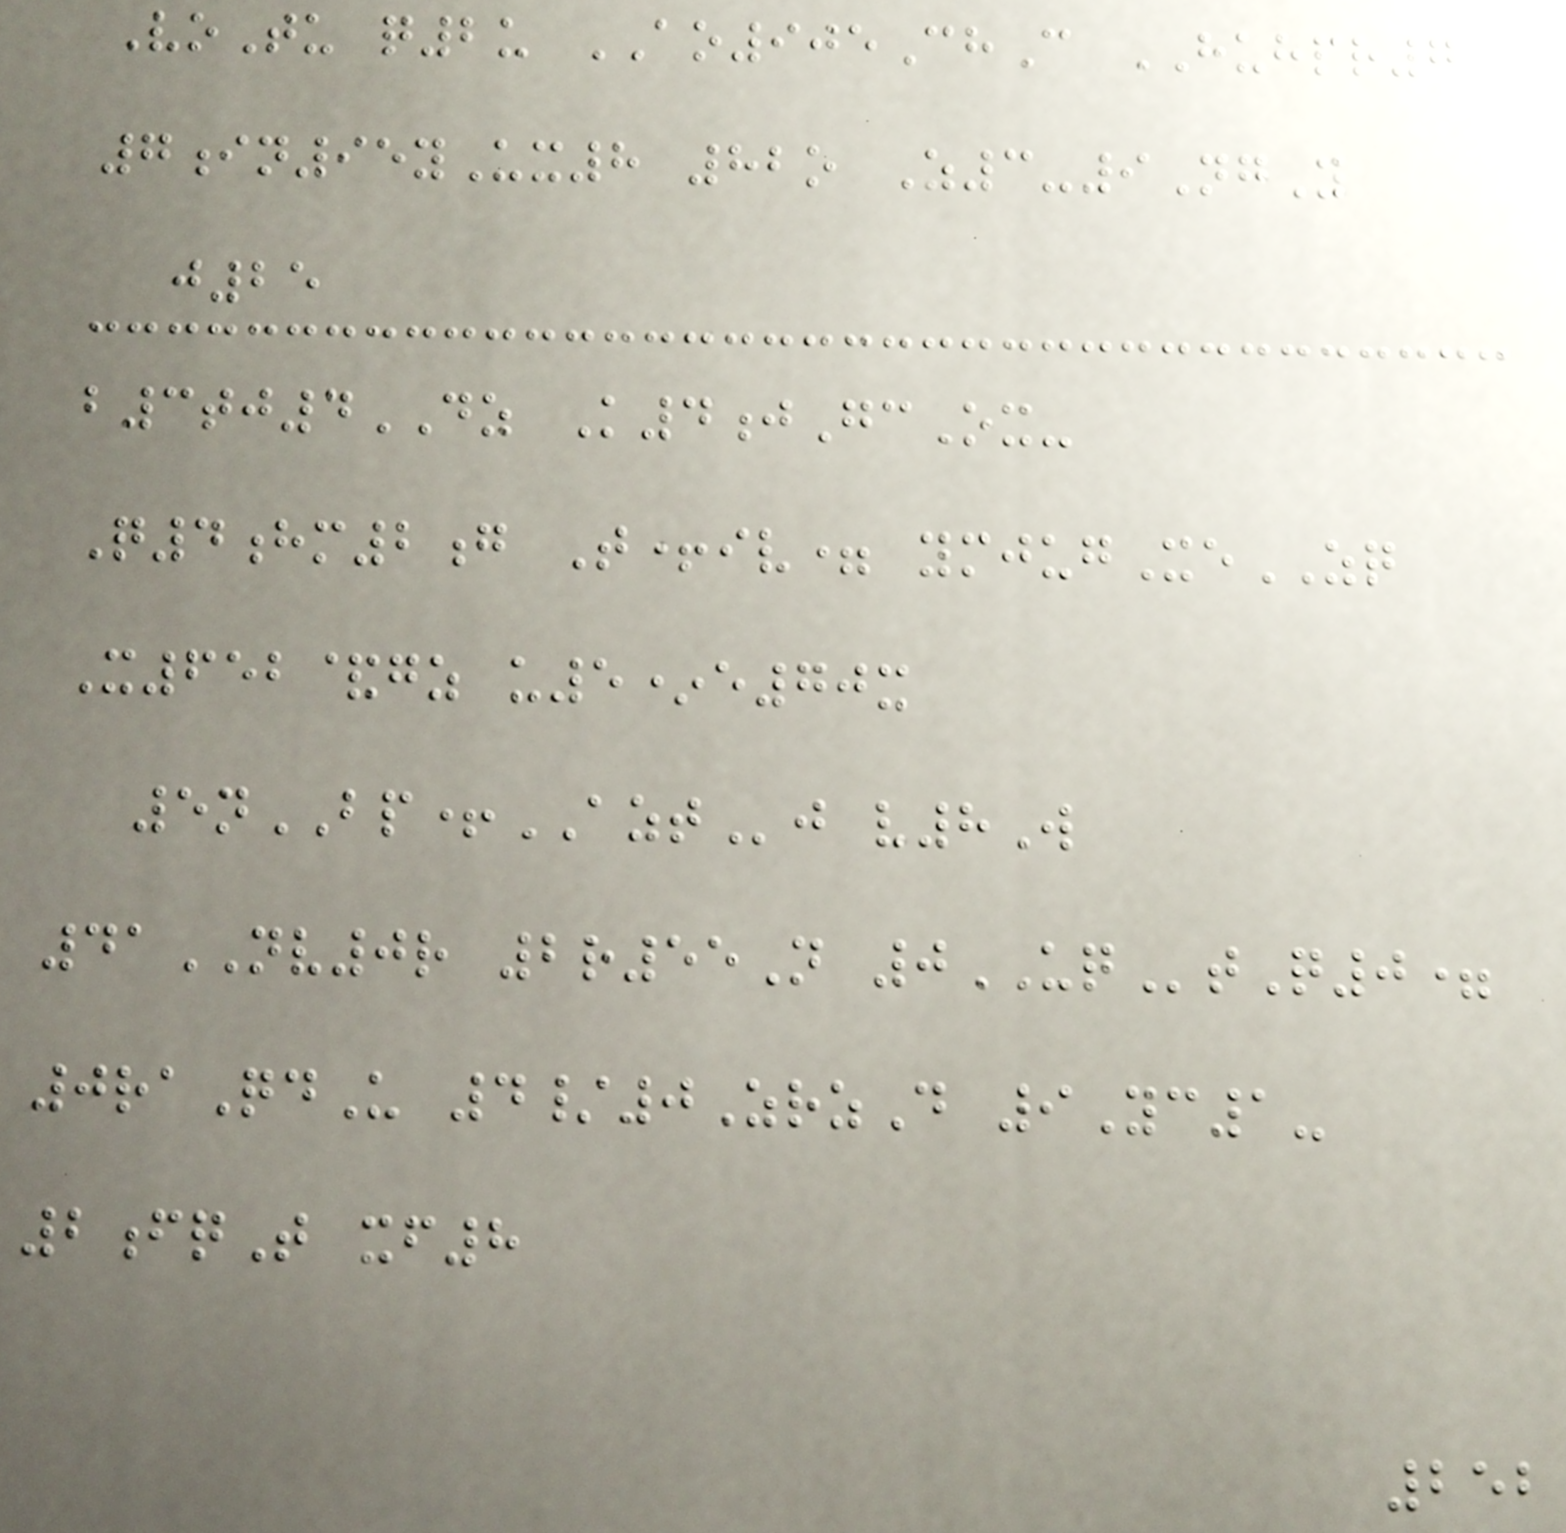VoTu q2u AO905ChC HUHPR7
7in95yUx8 82o Z3-9NgY
j25
b3tj4DZ K4jGcOx-
Q4hm2g T+iv= ymjugXeZQ
X652&gz u5*e70x
5nBP+AZTj v8W
41NV0r 2r55N 0UQtQ0=
0raQdU 4/0ZrzD 9Yc1-
2fqT xf8
252
